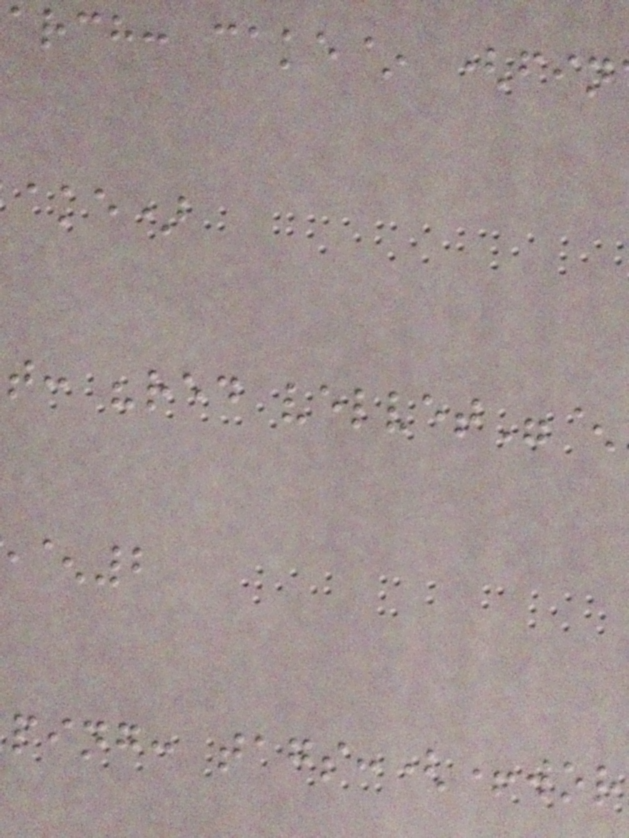arch: cake~ (fin
ake)
t: "red velvet"^
^2
ping: tags:(+wor
